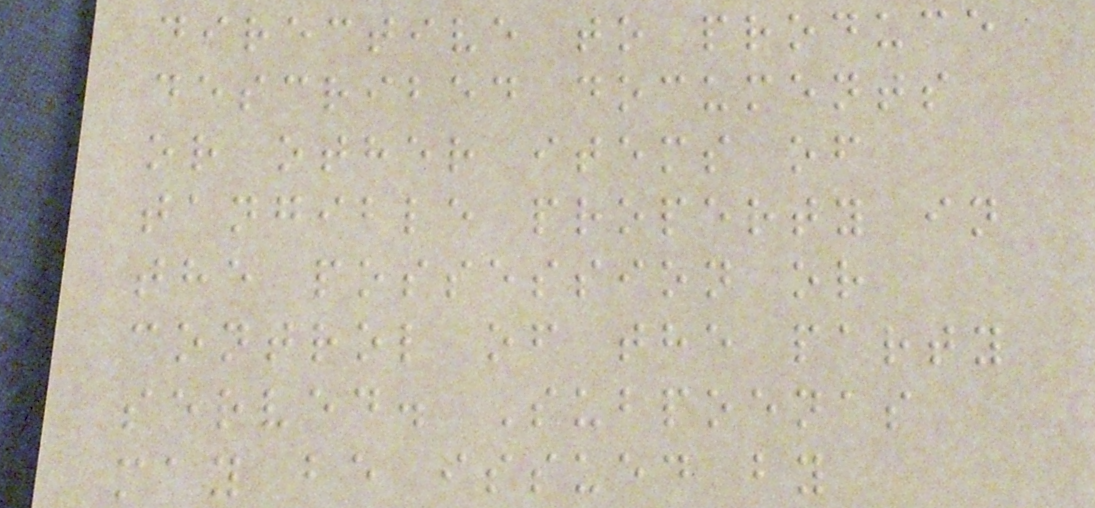directive to produce
described documents
or other items of
tangible property in
the possession or
control of the party
served. Subpoenas
may be issued by
